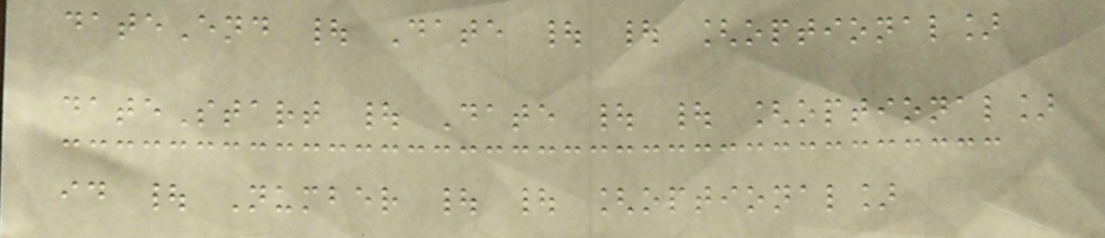dateEnd | Date | | [optional]
dateStart | Date | | [optional]
id | Number | | [optional]
